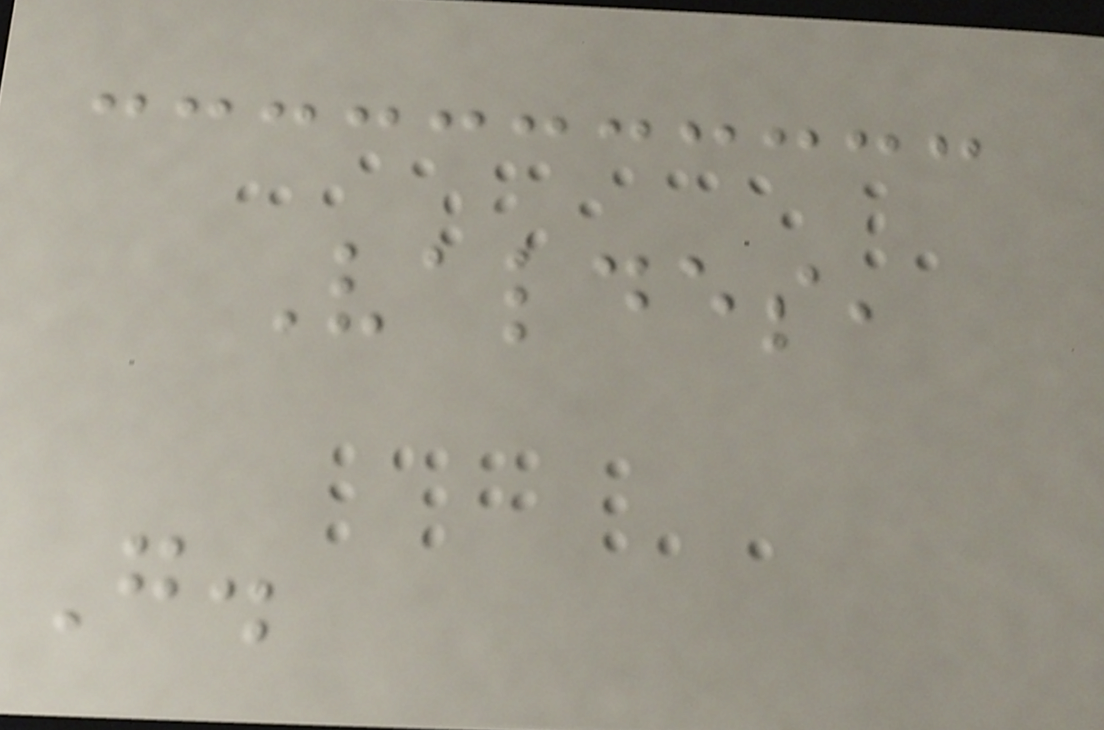Valdes,
G.
